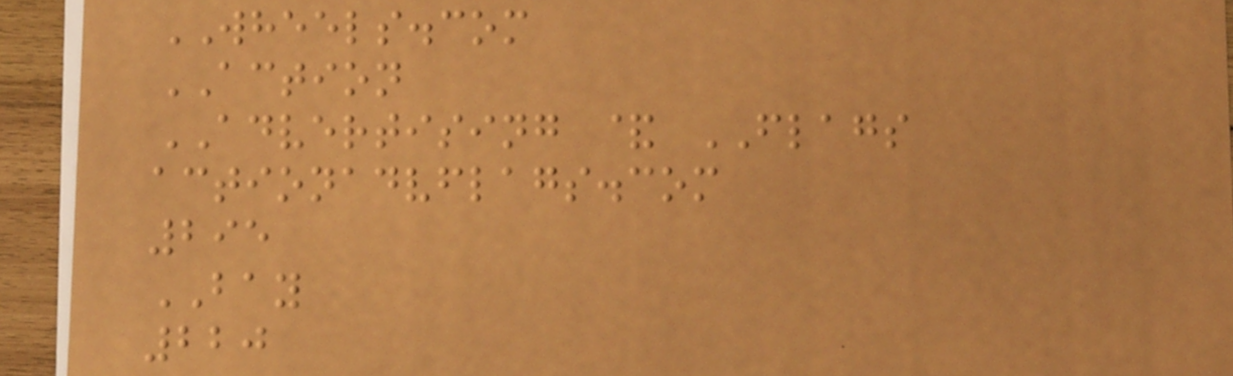WHEELS.com
ACTION
ADVERTISING & FLAGS
actionadvflags.com
295
BAY
220
